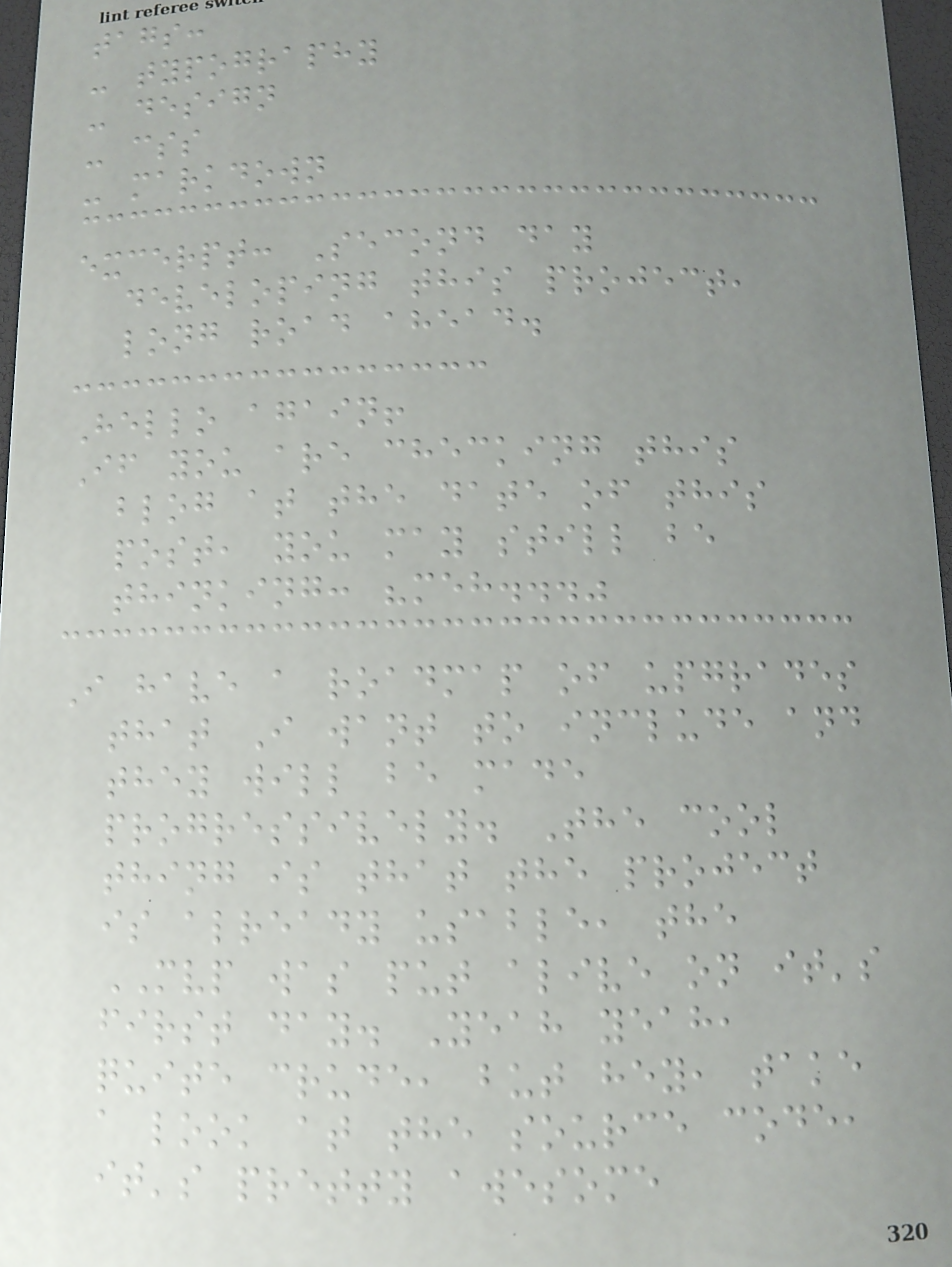tags:
- typography
- design
- css
- markdown
excerpt: Second day
developing this project,
long road ahead.
Hello again!
If you are checking this
blog at the date of this
post, you may still be
thinking: "meh..."
I have a roadmap of upgrades
that I want to include and
they will be made
progressively. The cool
thing is that the project
is already usable, the
MVP was put alive on it's
first day. Yeah yeah,
quite crude, but hey, take
a look at the source code,
it's pretty awesome
